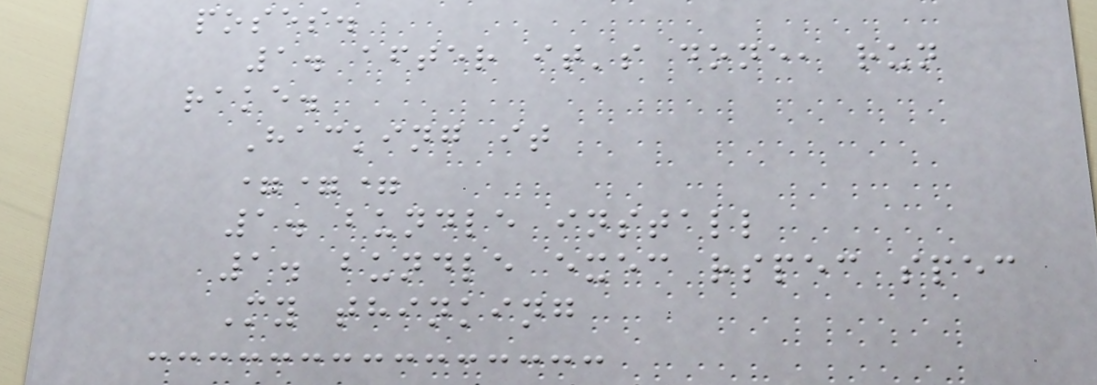poses.
1. after it's done, run
rake.
Hacking it
===
1. bundle install
1. bundle exec rspec spec
My thinking
